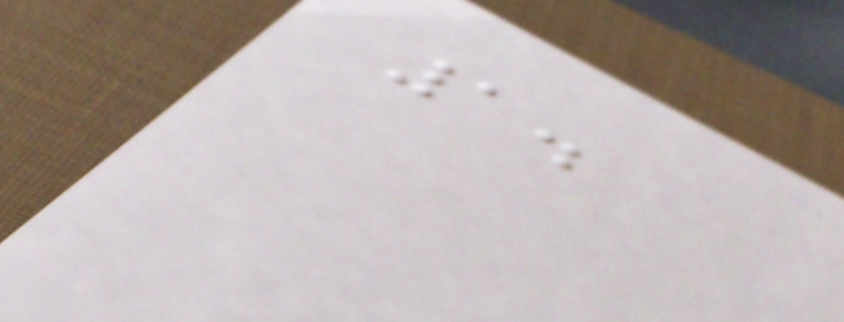1.
